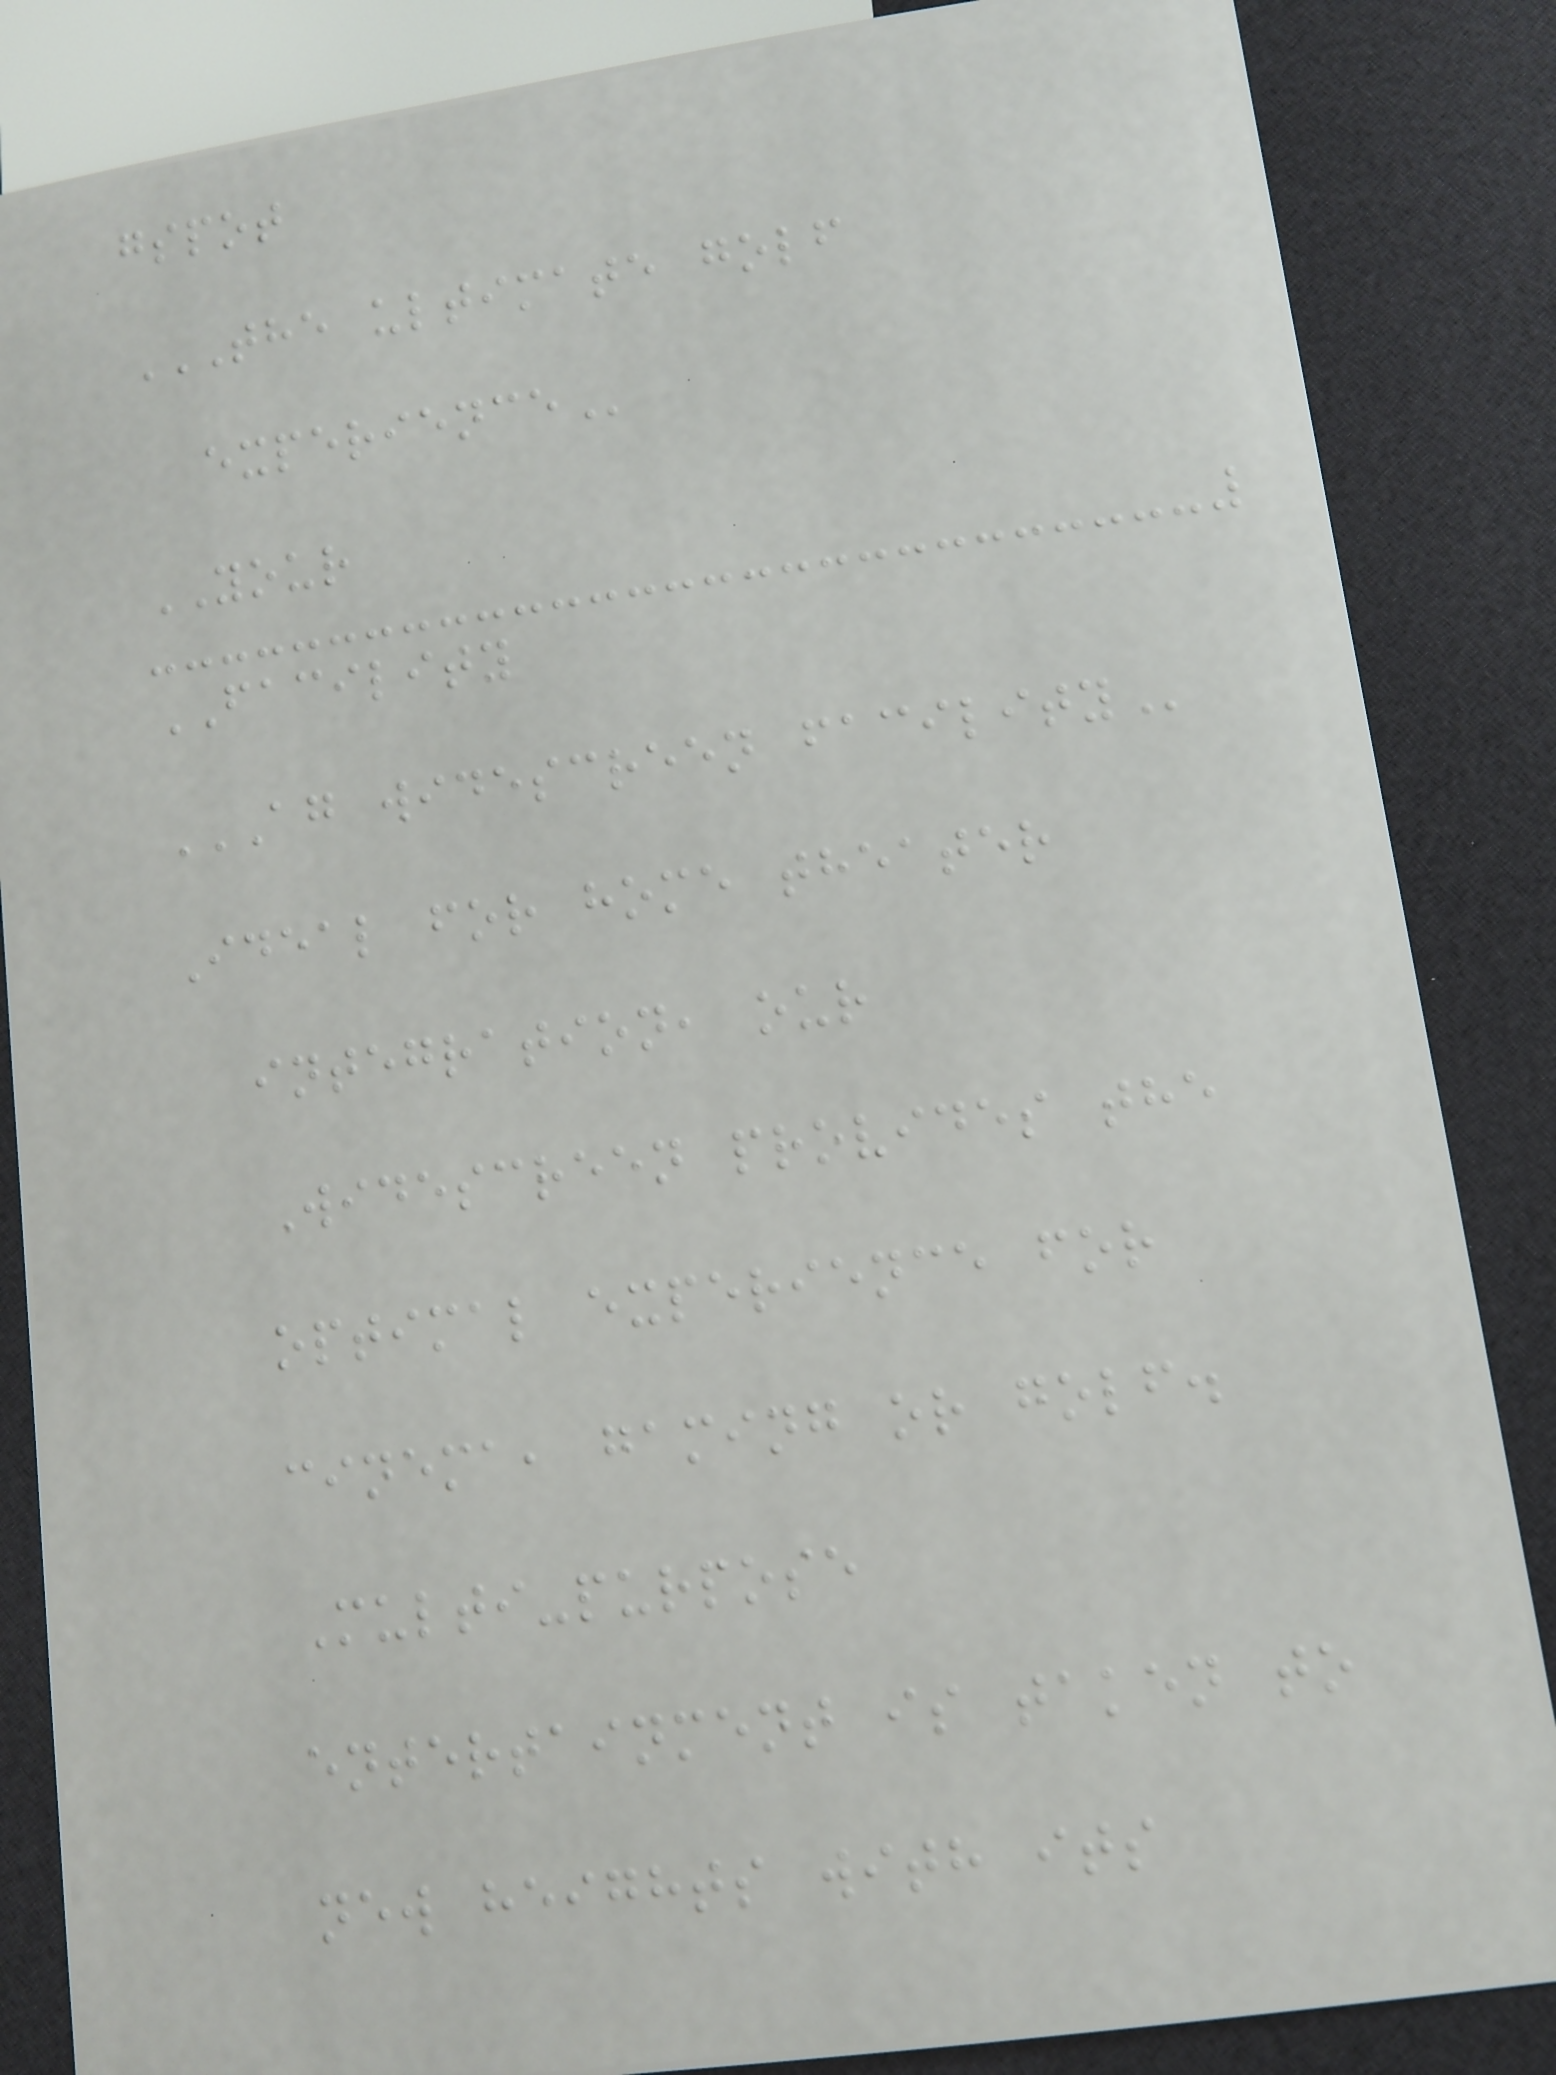gspot
THE ULTIMATE GOLF
EXPERIENCE
YOUR
FACILITY
AG WIDESCREEN FACILITY
Ideal for home theater
integration, our
Widescreen provides the
optimal experience for
cinema, gaming or golf.
Multi-purpose
entertainment is taken to
new heights with its
